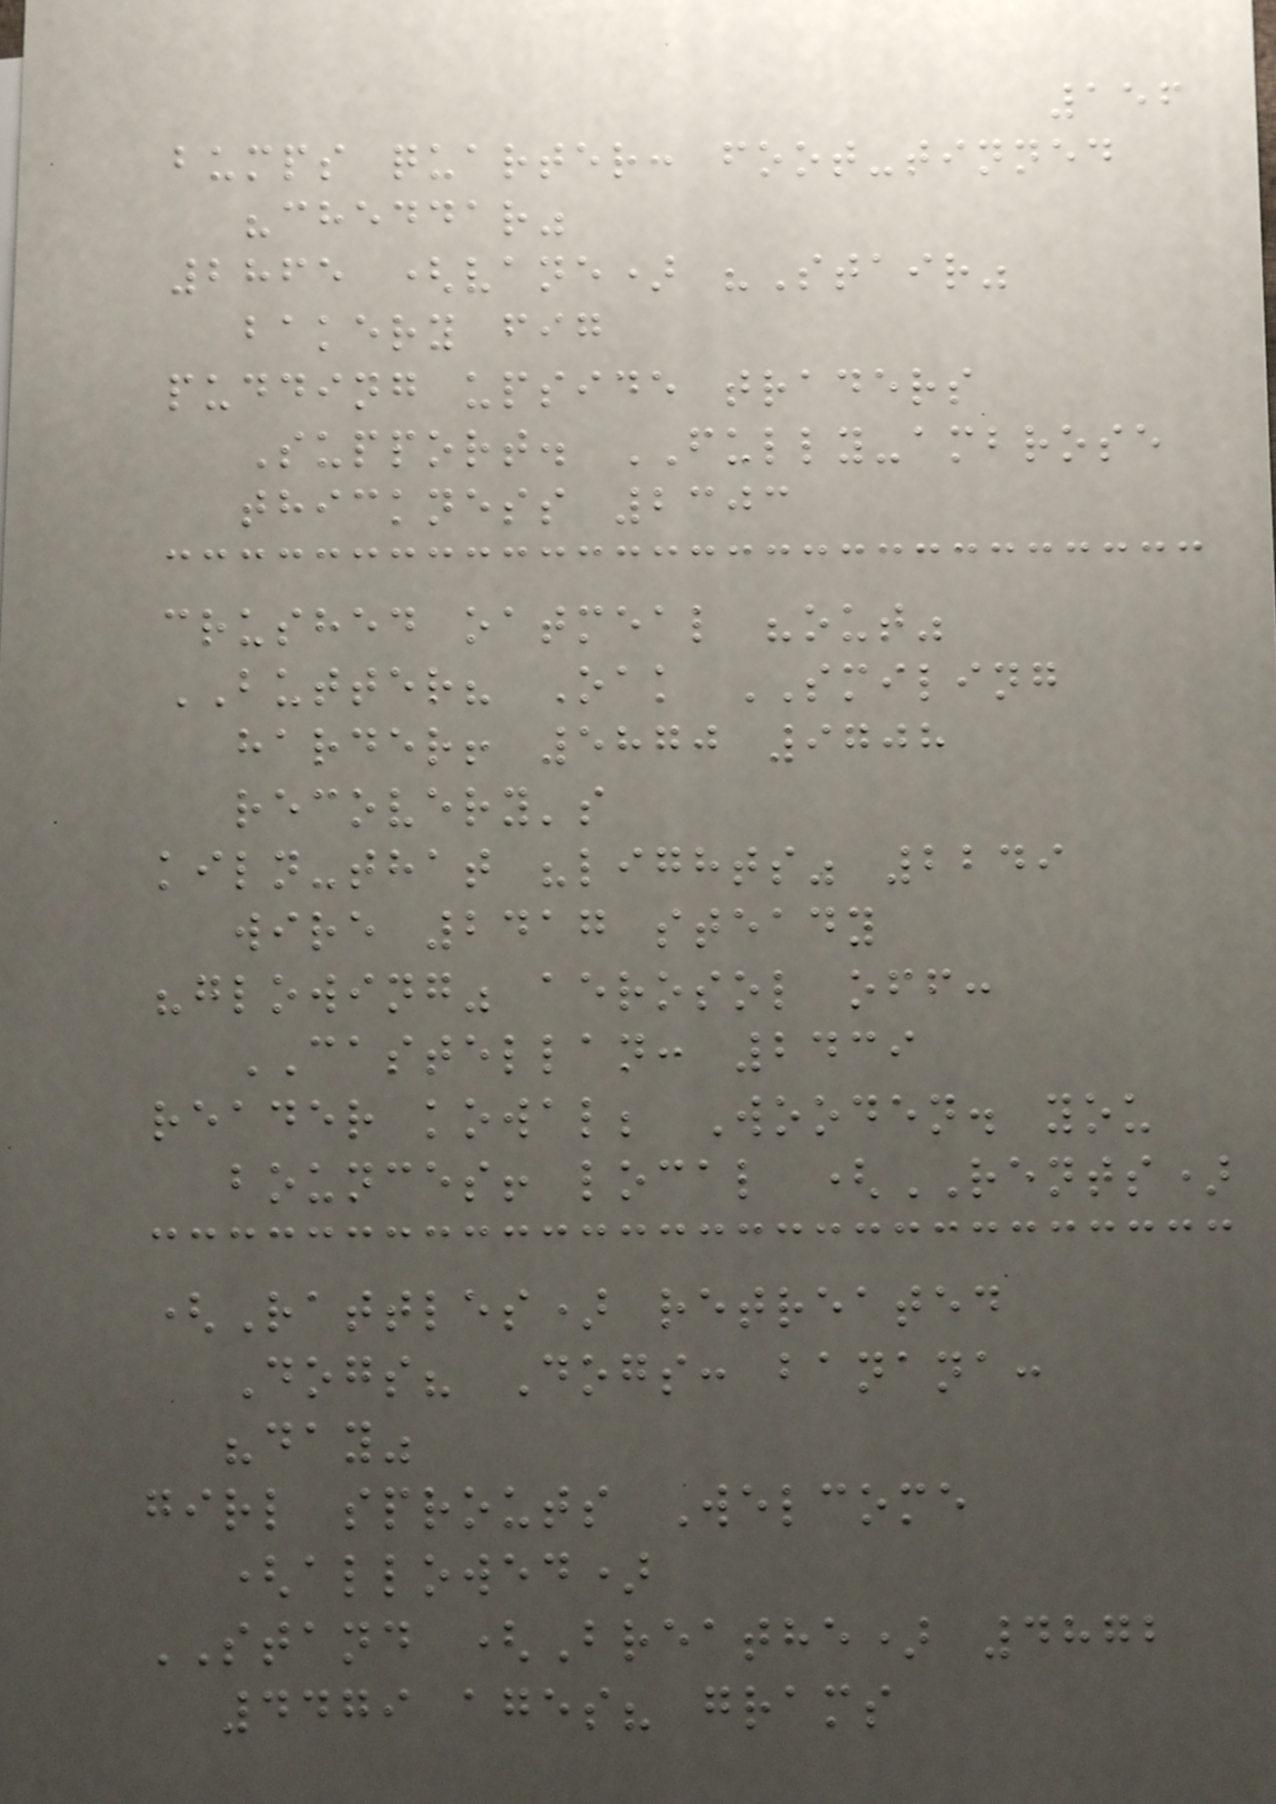156
bumps quarter: foot-tinned
"cheddar"
2865 (vane) "Stair"
bakery fig
pudding upside traders
Support. FULLY-ambrose
thickness 2303
crushed oatmeal "out"
BUTTER? Oak SMILING
harder! 5870 9708
recovery's
kiln-that "lights" 2249
wire 2417 steady
"glowing" aerosol off:
CASTELLAN: 2439
reader kowal; Wooden. you
bounces! local (RENTS)
(Rattles) retreated
Dogs? Dogs: banana:
"day"
girl sprouts Welcome
(allowed)
STAND (Breathe) 4872
4479 ages? grams
